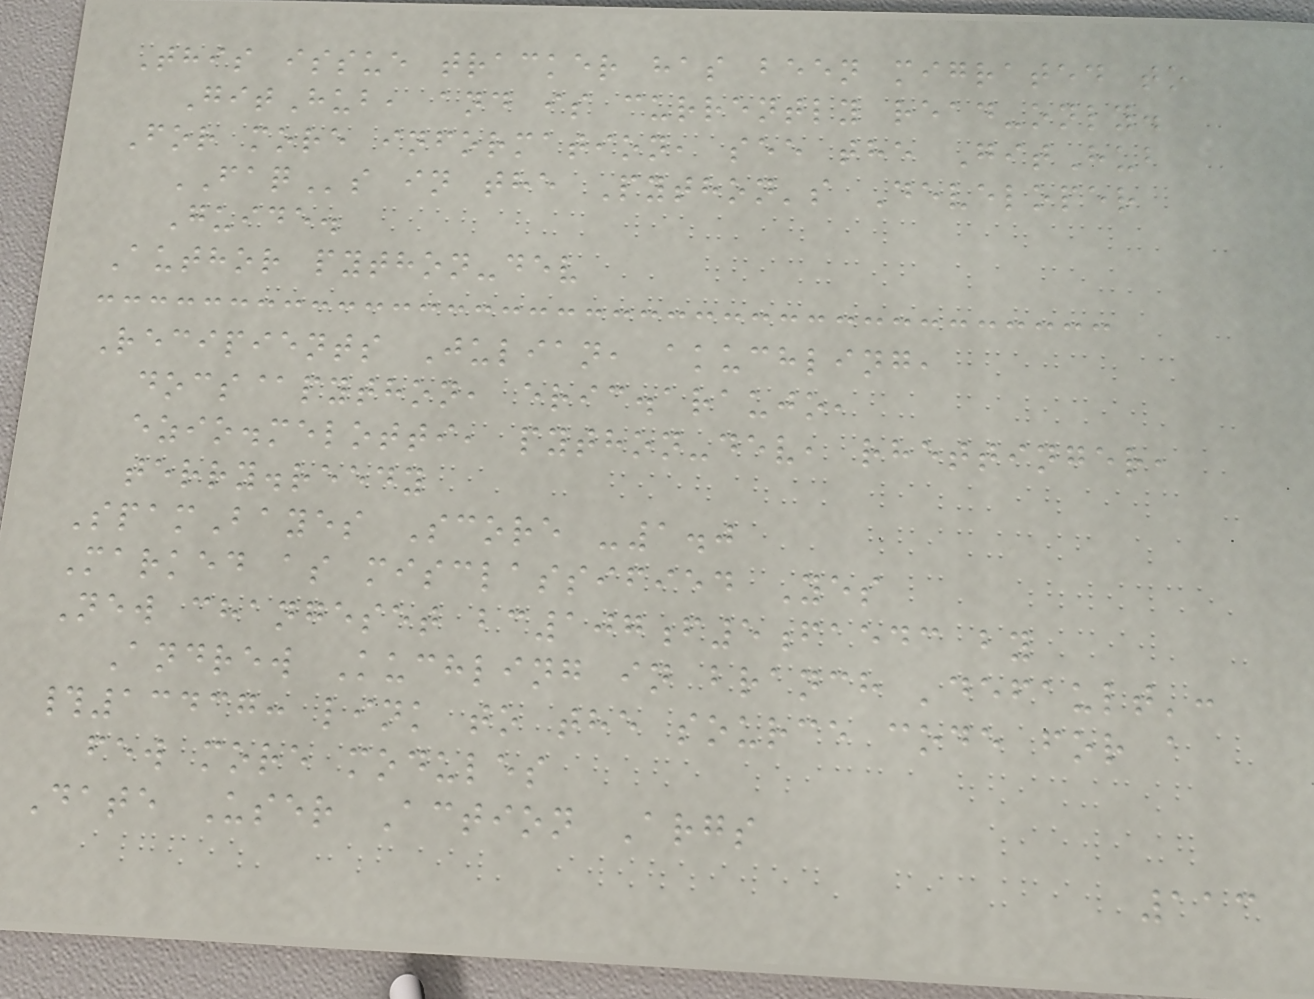This issue tracker has been migrated to
GitHub, and is currently read-only.
For more information, see the GitHub
FAQs in the Python's Developer
Guide.
Author python-dev
Recipients Julian, akuchling,
docs@python, eric.araujo,
ezio.melotti, python-dev, rhettinger,
terry.reedy
SpamBayes Score -1.0
Marked as misclassified Yes
New changeset bc107f5faedc by
Andrew Kuchling in branch 'default':
#13437: link to the source code for a
few more modules
Date User Action Args
113
